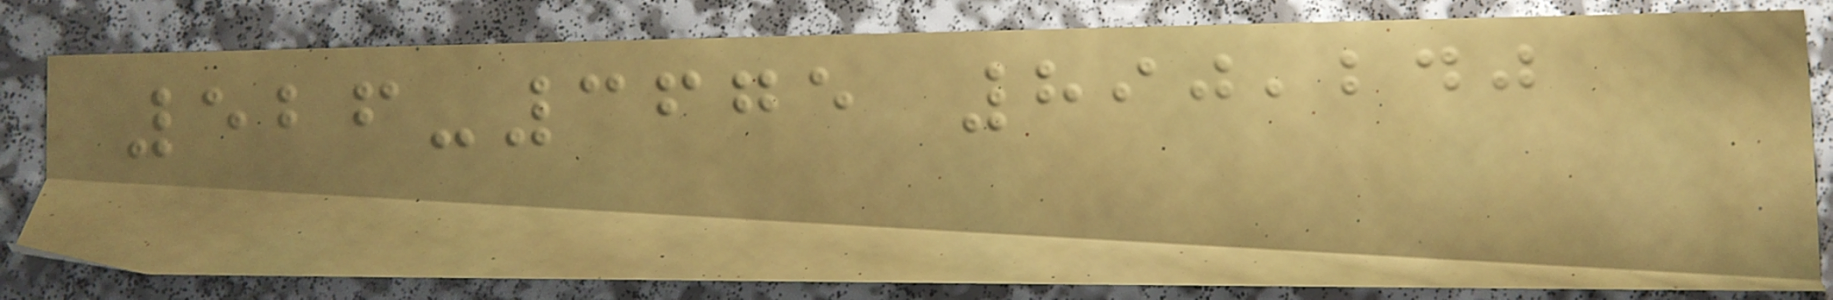526-3675 890,240
